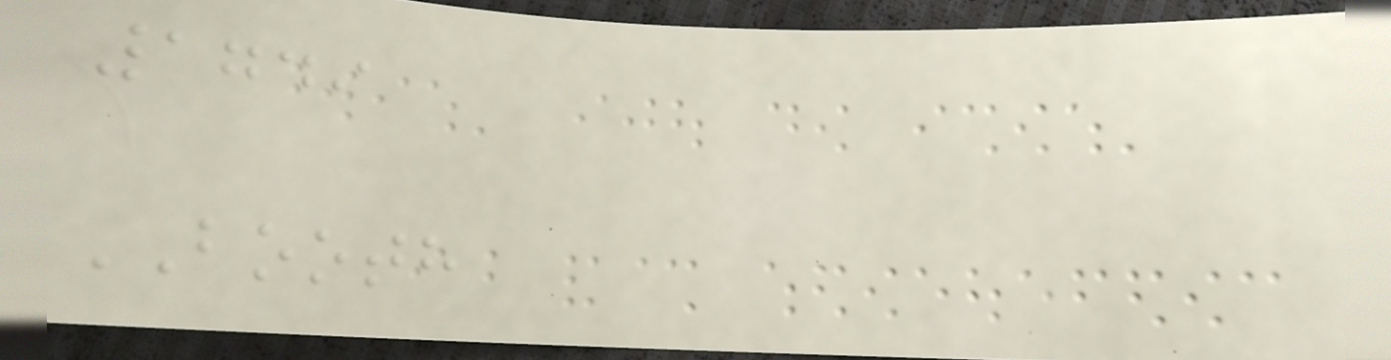1749
BOOTH
